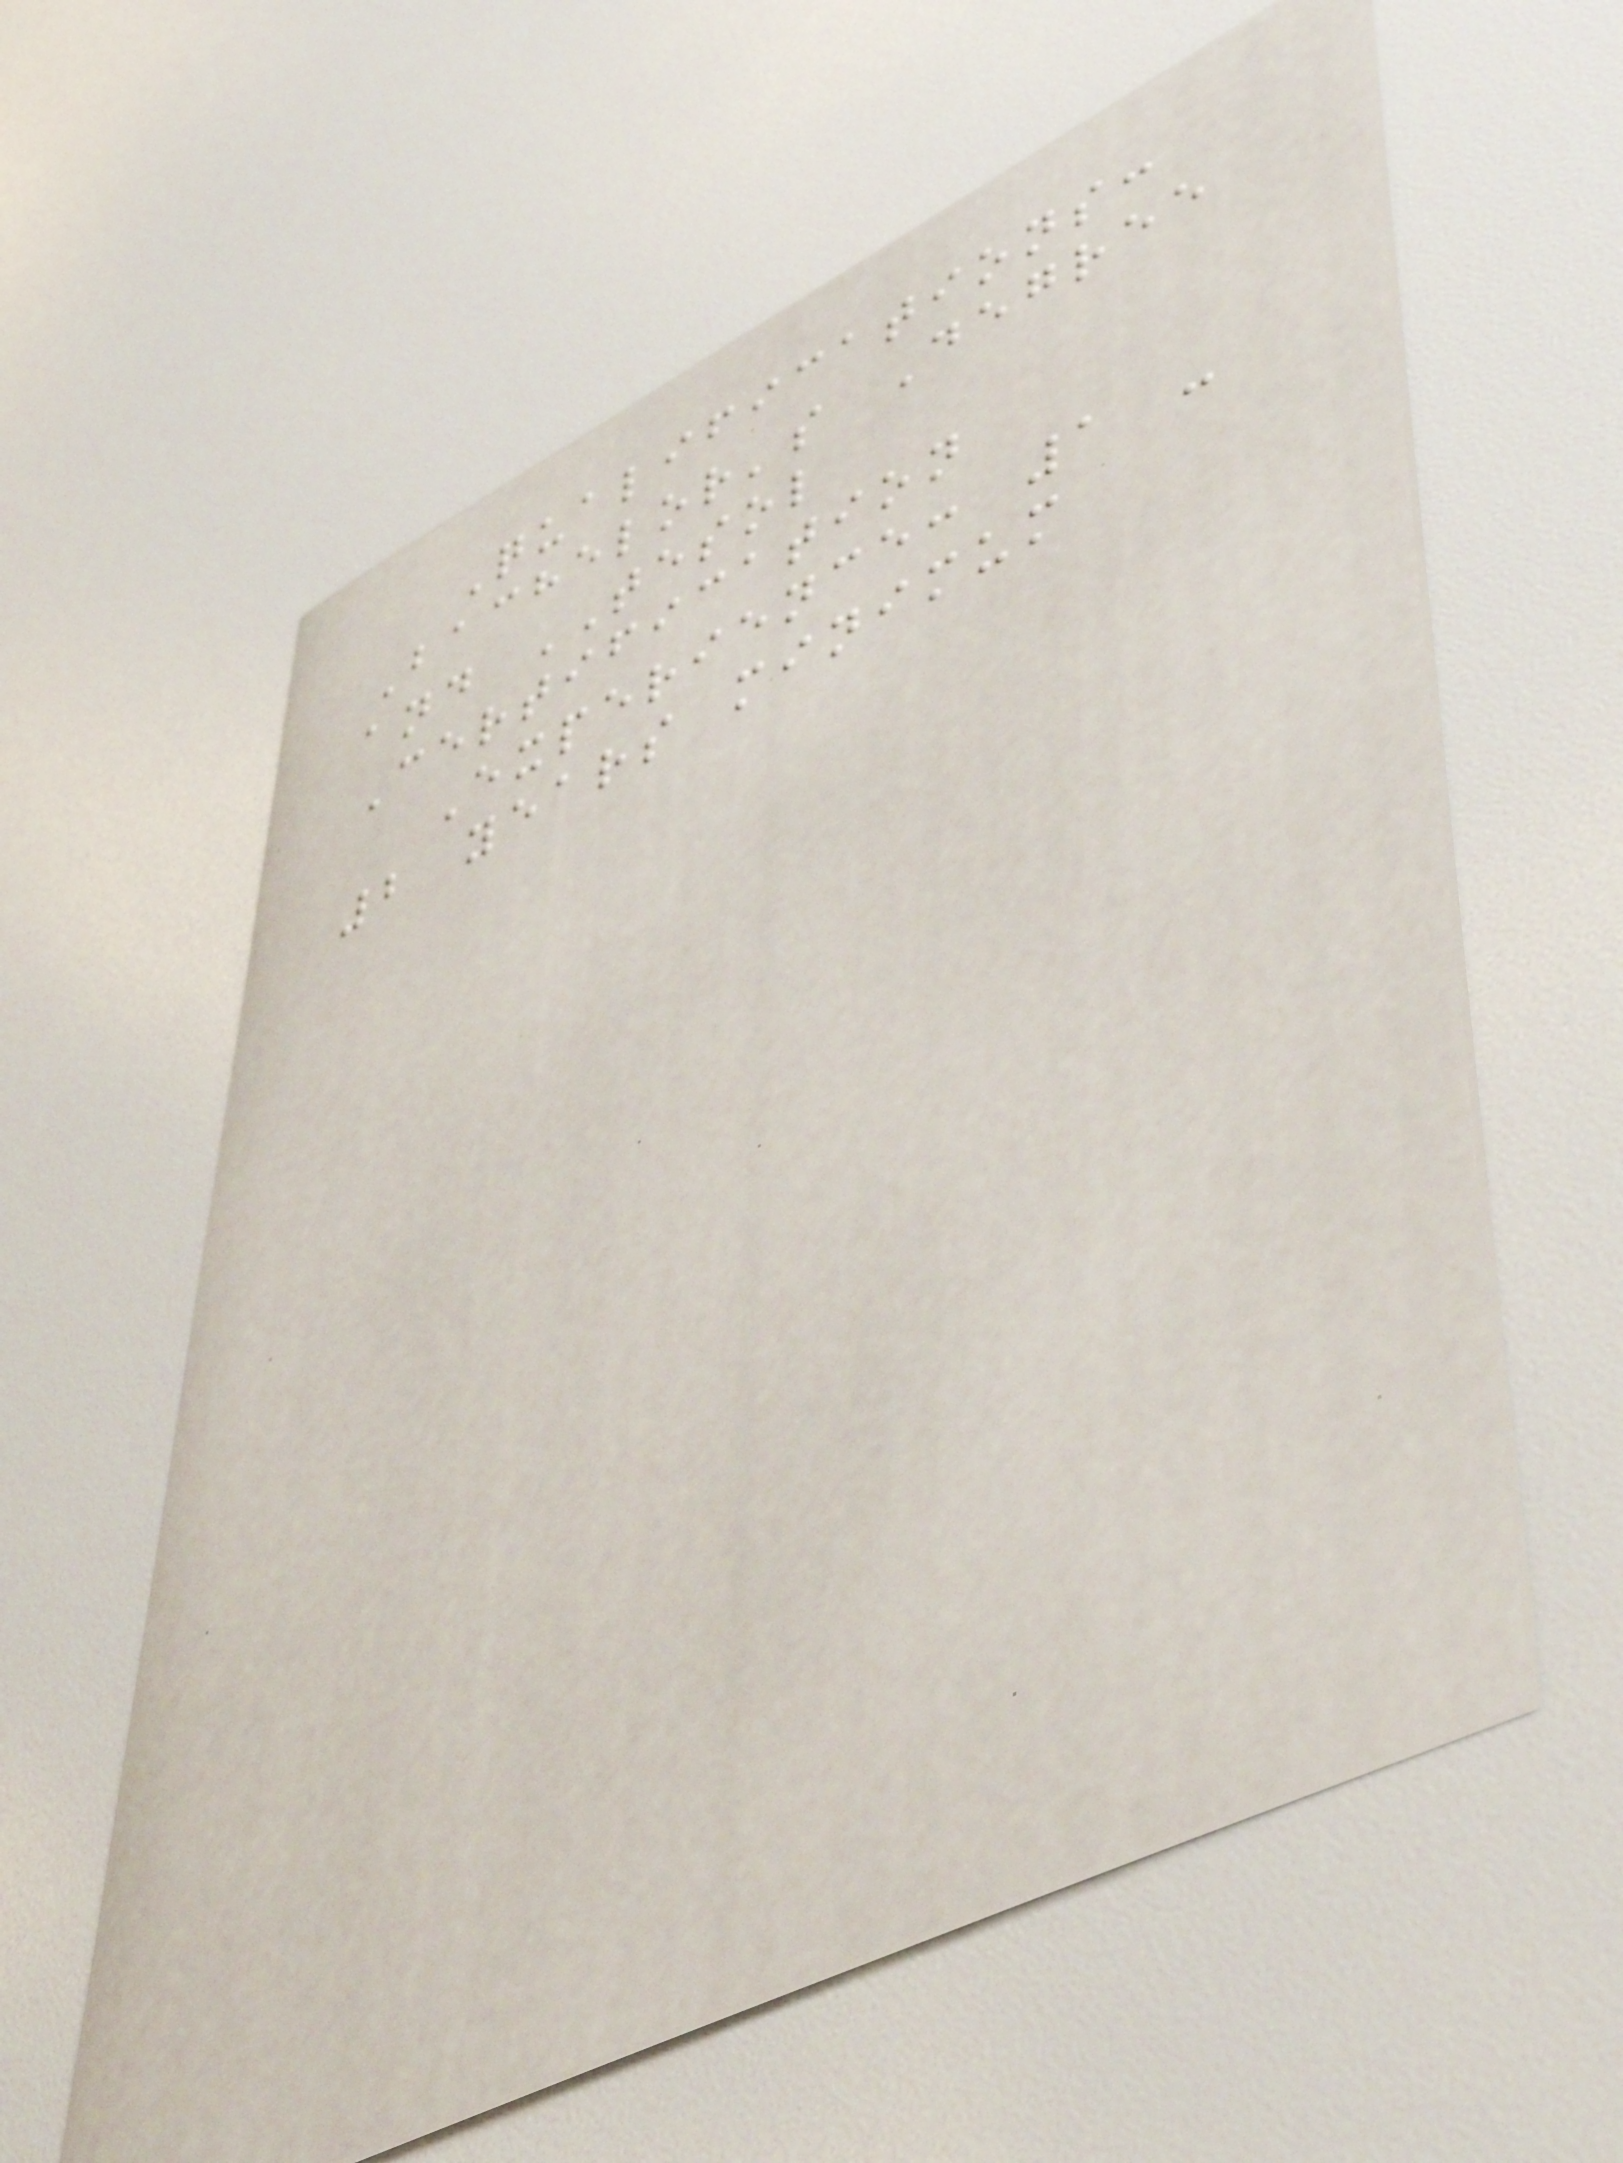Qualifications:
Bachelor's Degree
and TESOL
Certification
Experience: 1 -
2 years minimum
